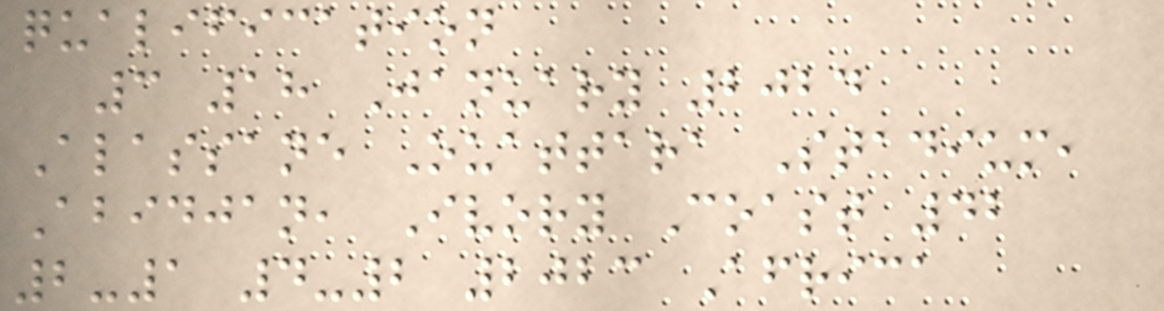qualification
3 18 January 2024
Alassane Ouattara Stadium,
Abidjan, Ivory Coast 42
2-1 4-2 2023 Africa
